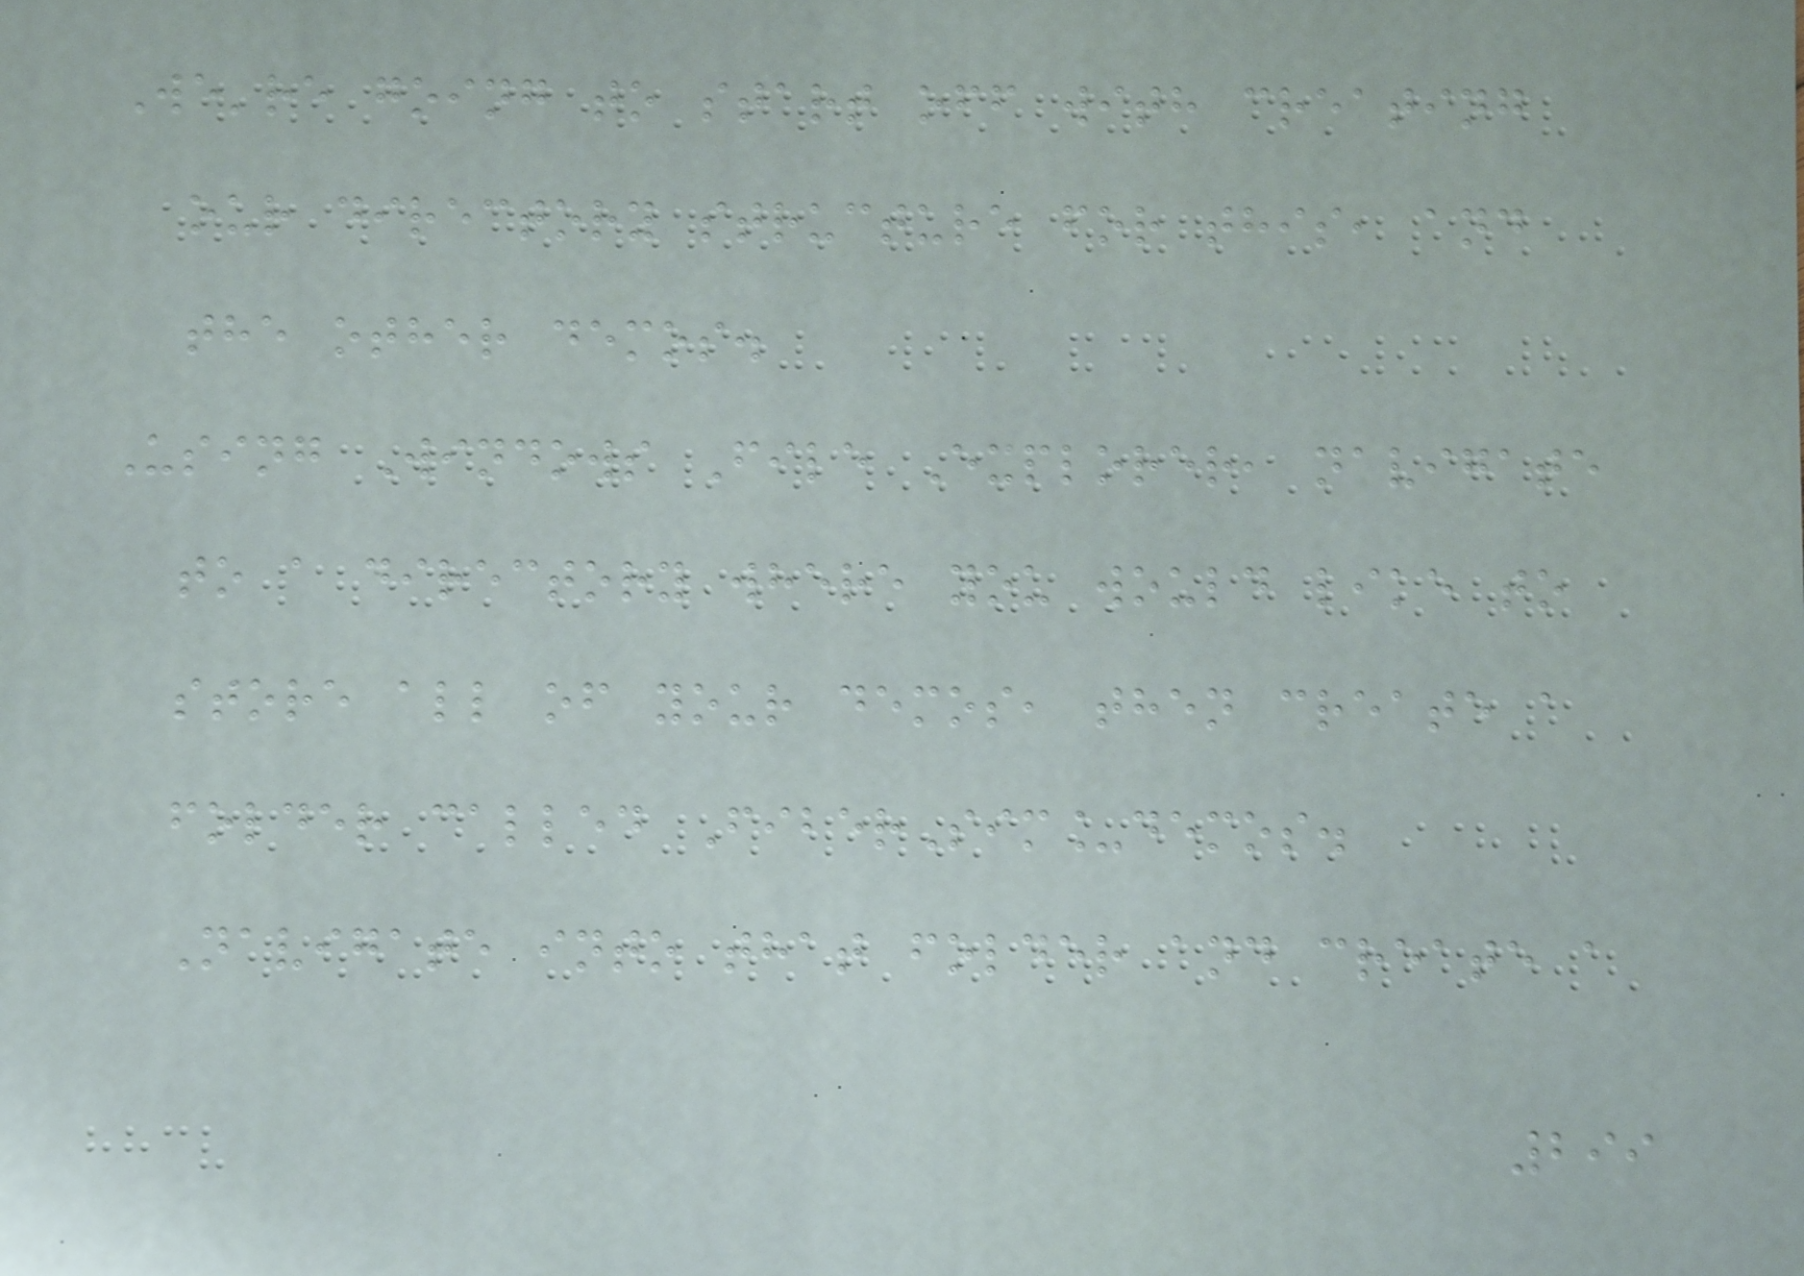We're going to start off with creating
our directory structure for this, and
the other demos.
Using Windows File Explorer, navigate
to a directory where you would like to
store all of your demos, then create a
folder called FiberSim_demos.
Navigate into that folder and create a
299
